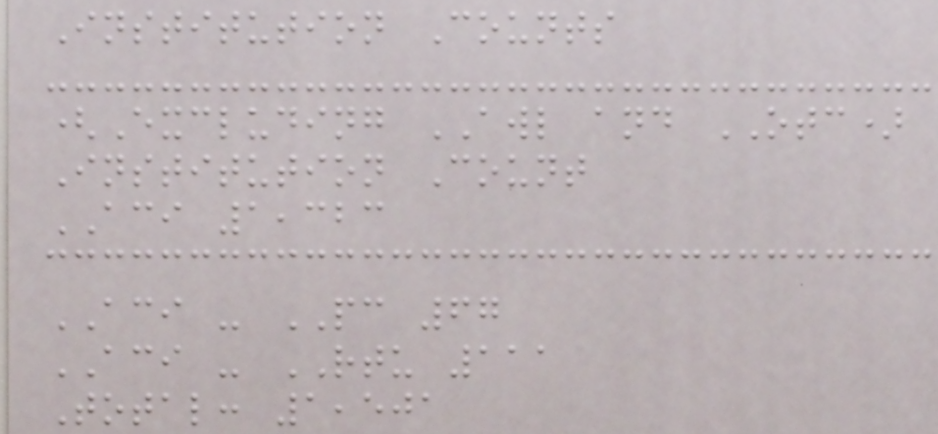Institution Counts
(Excluding AWL and OTC)
Institution Count
ACI 1,323
ACI - PC 67
ACI - RTU 111
Total: 1,501
